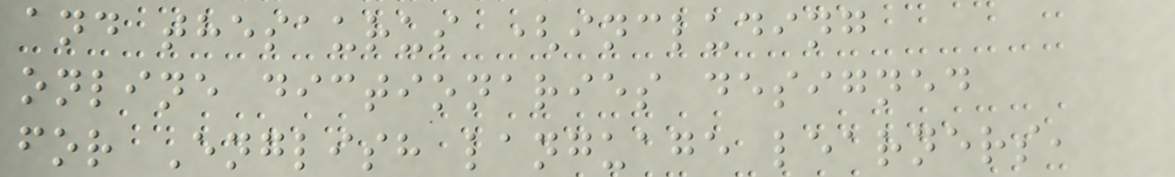and thesaurus (including
online dictionaries designed
for English language learners,
